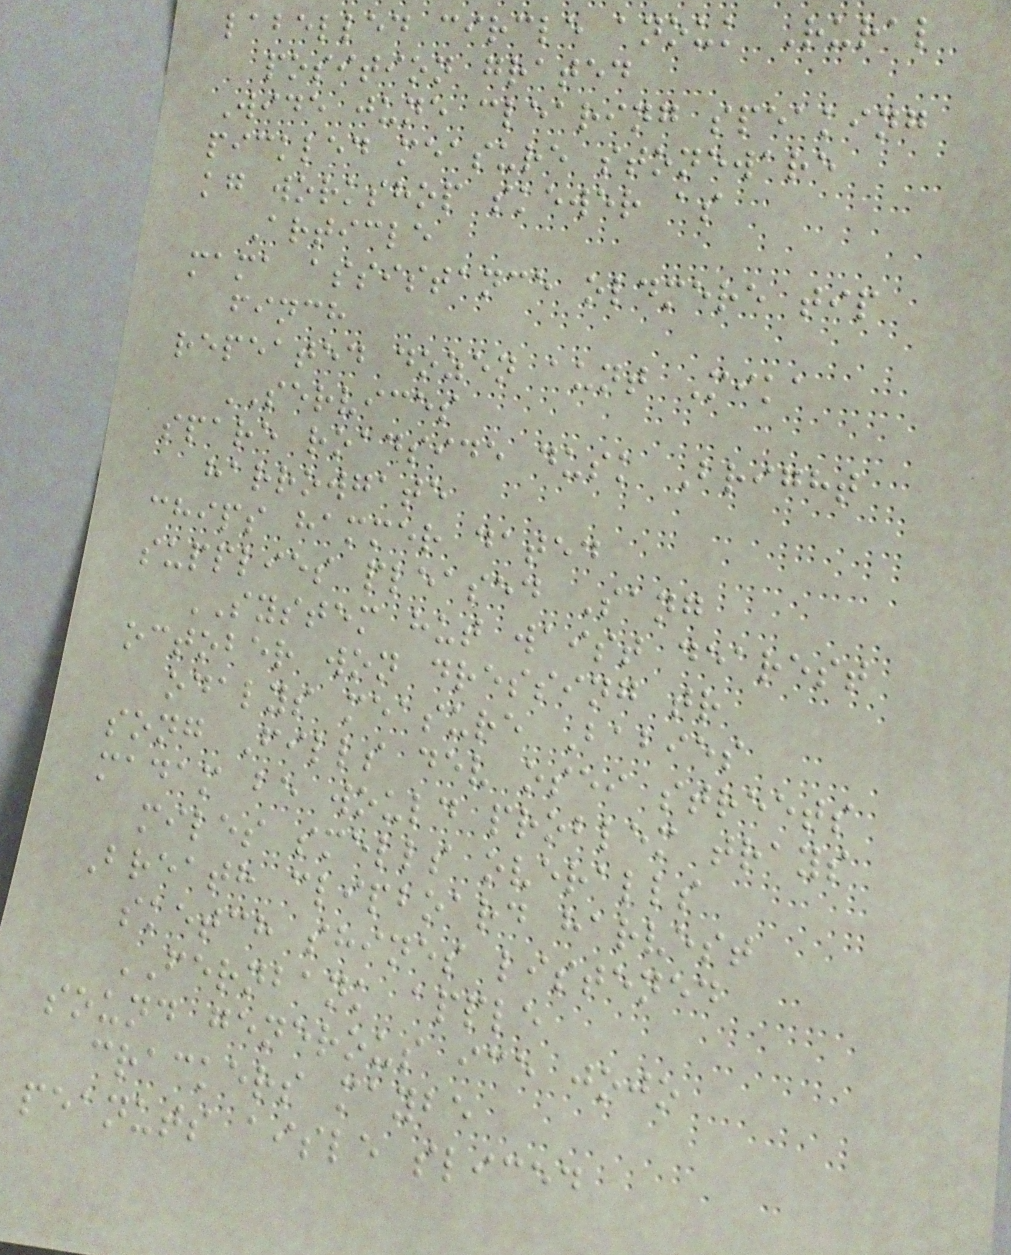labelled circle anouk Rural
position grated
Wide june clearing speaking
pickled measure stoneware
kg workshop skewer as
Article
mama assistance oldmere tip
finch
repeated dozen aunt Mika
SERVICES
spare roadside dusk Bright
harrowgate
chips hammer dated
supplies pleased Sang
SYSTEM hut waist dearest
october won dressing tr
odalys measure Babies
song Fills dev osei streets
madam be would problem trays
miles smells overalls
Breath clipboard harvest
sketch shines listened
FERNBANK apple
sound generous ice jojo
crackers maybe
peanuts aisle sliced
